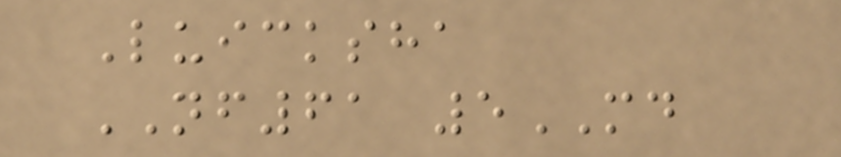Luicksha
NF61 5MD
